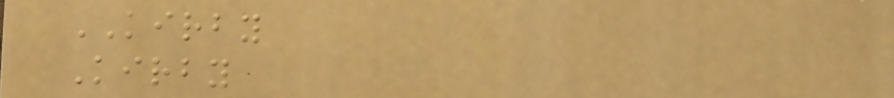KIRBY
Kirby
